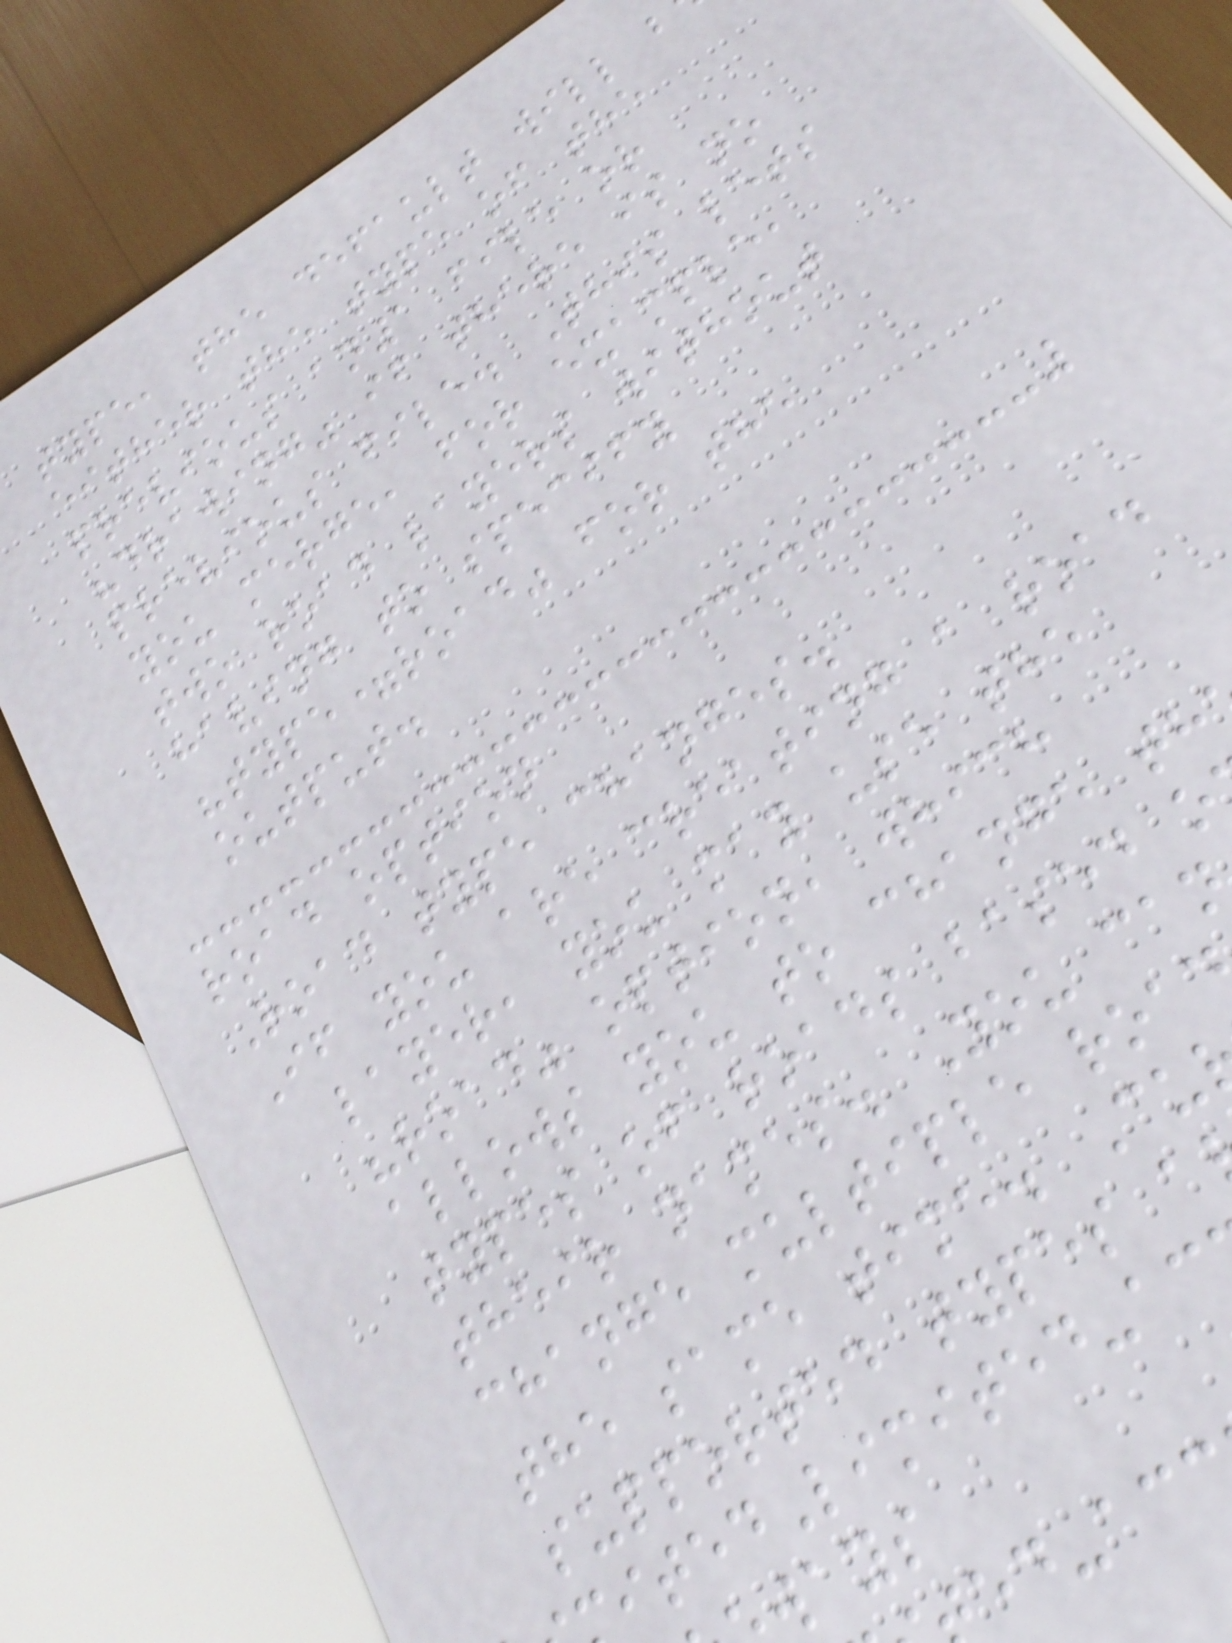type, the default will b
either the type of the
previous an1 file or
"drawing" if there is no
previous file. This lets
you merge, for example,
two road layers without
having to specify
"type=road" for the
output.
road option
Road type changes.
If you are creating a road
layer, you may use the
"road" option, which
allows you to change th
types of roads based o
their names. You ca
change multiple roa
the same time. Cu
supported types a
ways
